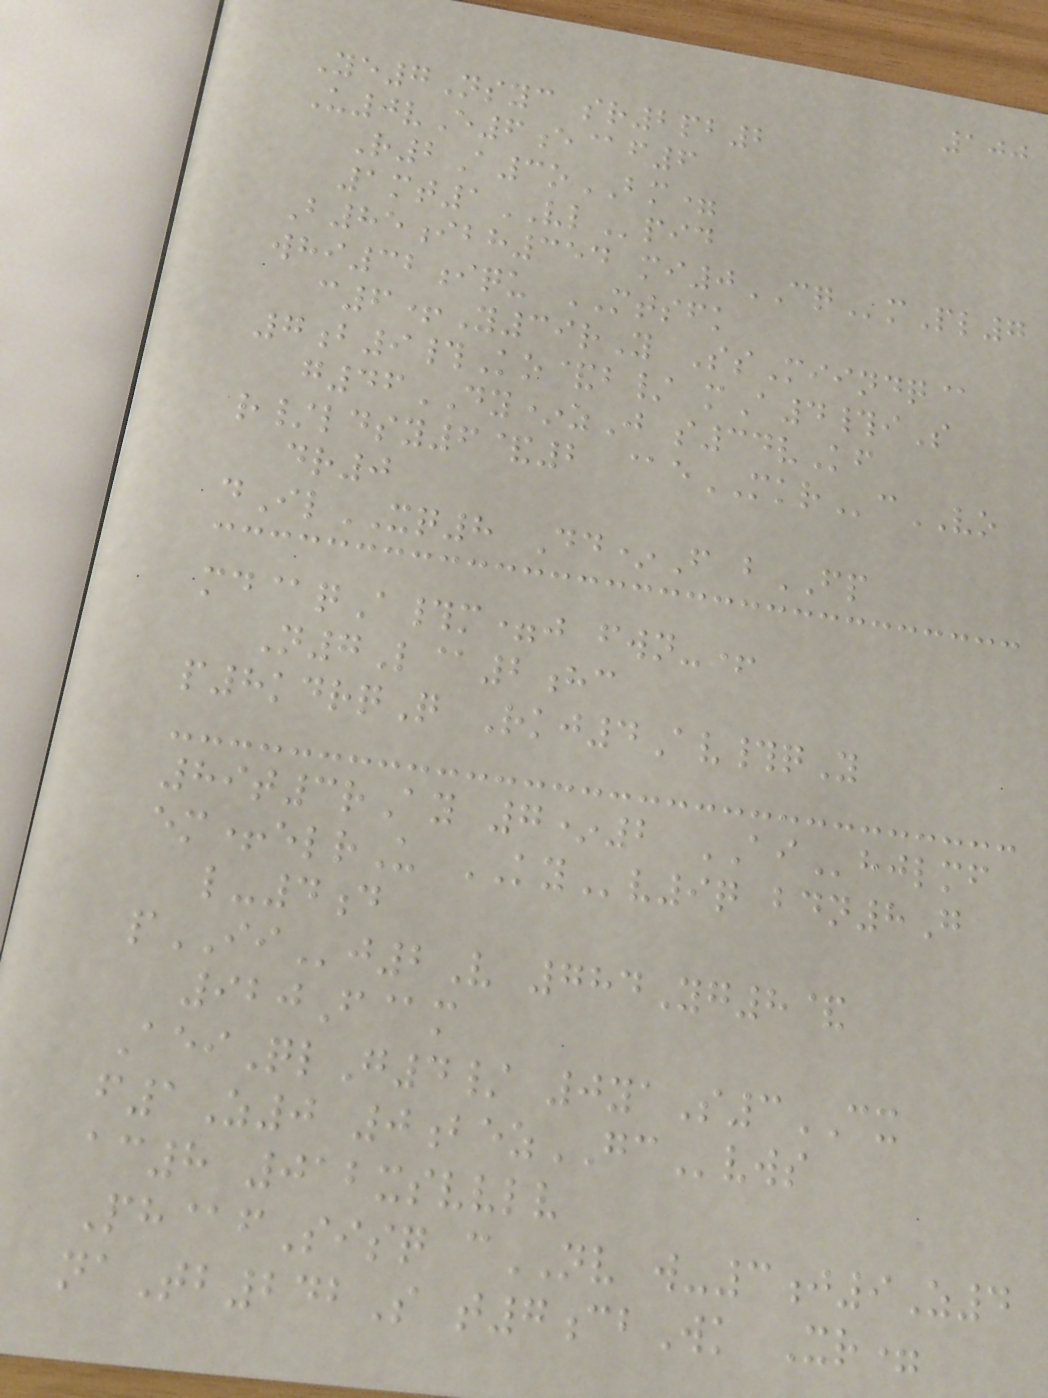100
Ye7Nsyc sr2pb2
U0vE6e@f6
R2A3oBM=
1mt1VLpid
B85ibh354 mi0CQmPl7
whi32iqu MTSFK
c6+Y39rY SsMiindq@
7b9#Ko&b/ mA4#iS
g46DY*zJ s34vKf
r/ldsy6&2 @eMKRcVO
dr0
dIlXQ8 Dd*F bFP
md@qA#m=j fwn-+
N7L@2hc
p8kdrqQ Rkj4Av#qY
89t3rAy 7*2 AIhjlmf
em+elrU KYv9q bdn8G
l-4d
pIIj2V 784Yg8&
920F@m
AeiQlG4/ 0yaS3CX
f1Z0 0bezGCvws
ac8 012xsvvlv
Ph@fSisq cNV w-3j9Z4
naTb242S t7cbWk Xr=
